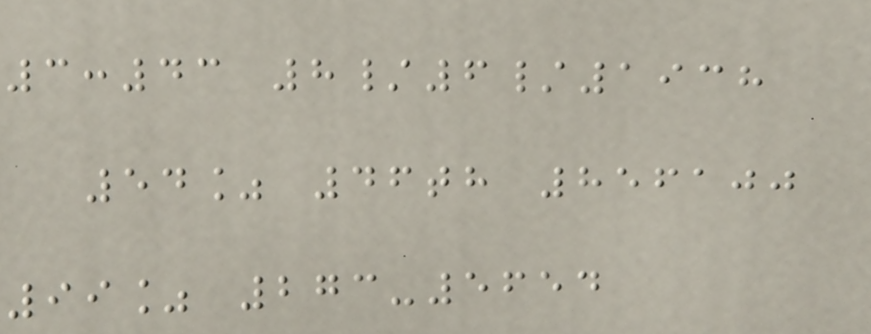3:43 8/6/1938
54% 46th 856100
99% 273-5654
